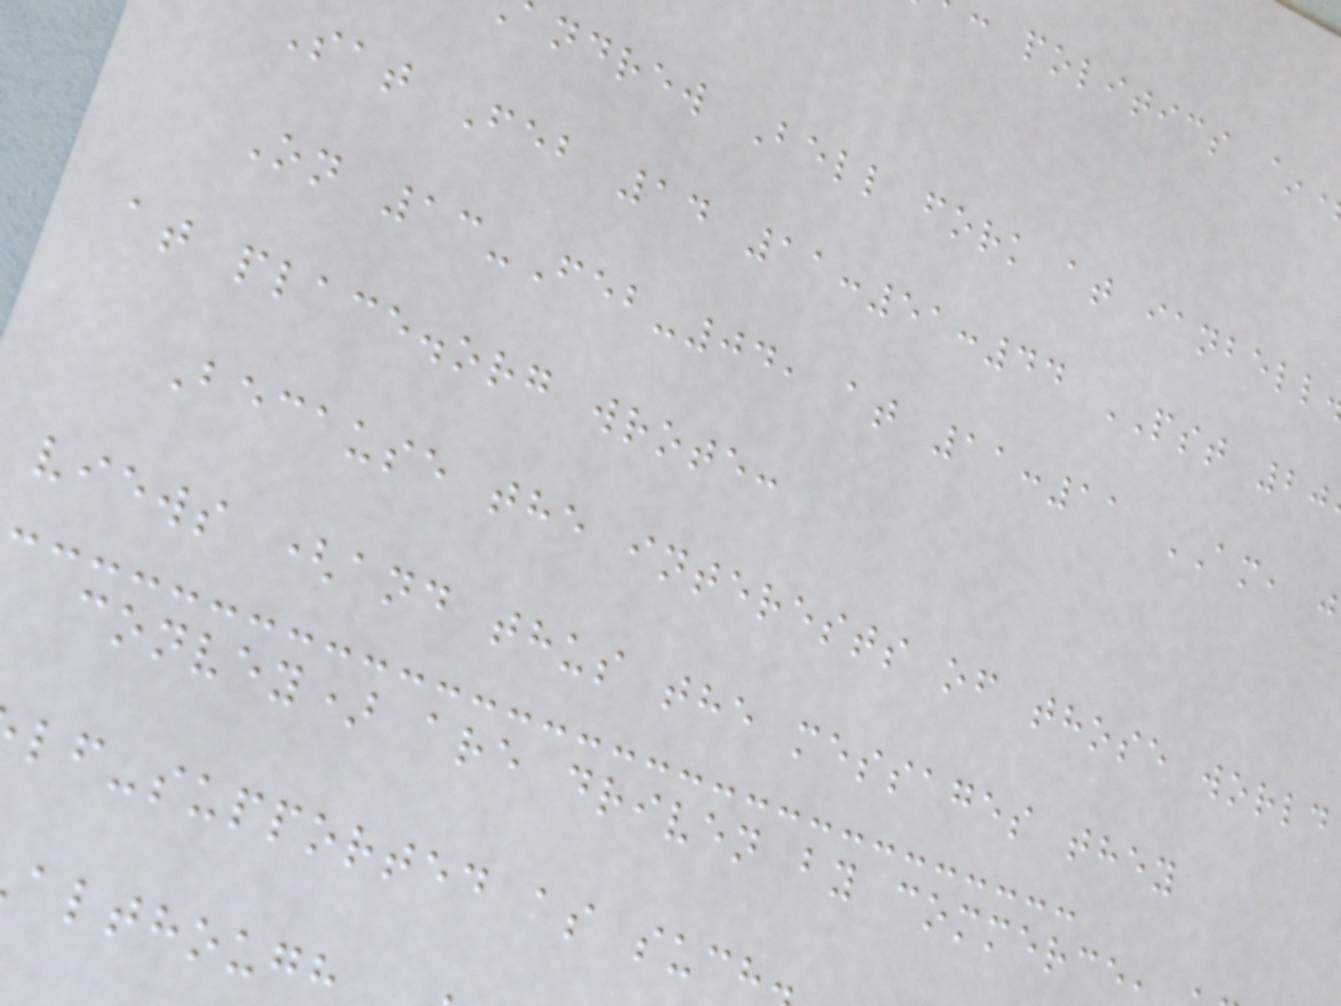: politics ~
ndrew Bell fork at ianbell
Sat Feb 14 11:51:44 PST 20
On 13-Feb-04, at 11:11 AM, j
at place.org wrote:
Because the interests of those world
views (and thus the messages they
convey) are driven by commerce
lf-supported as such
